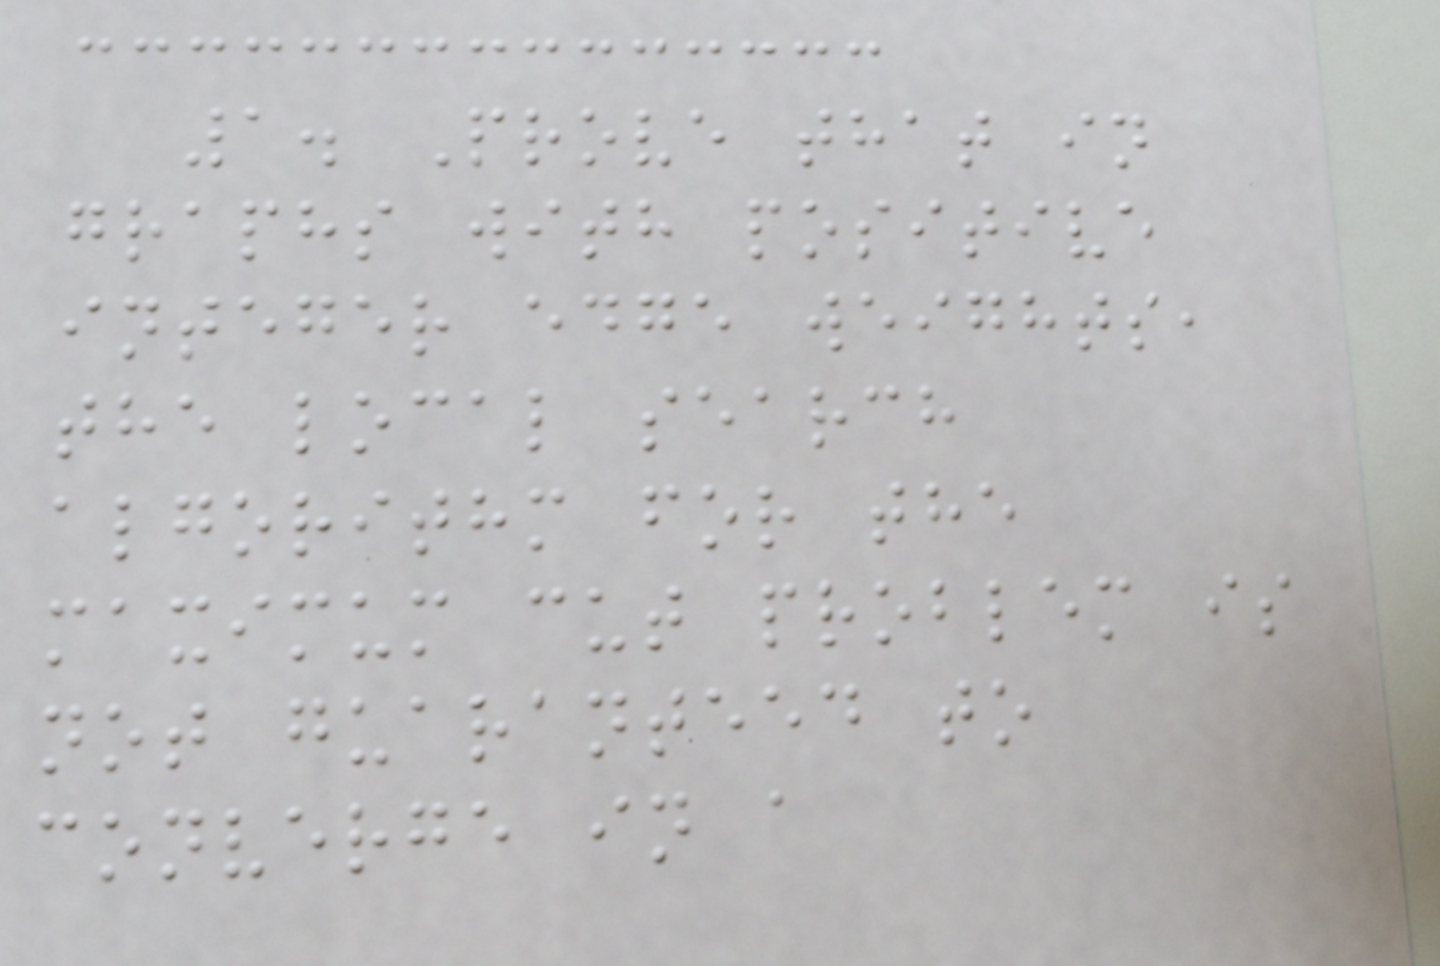1. Prove that in
graphs with positive
integer edge weights,
the local search
algorithm for the
maximum cut problem is
not guaranteed to
converge in a
